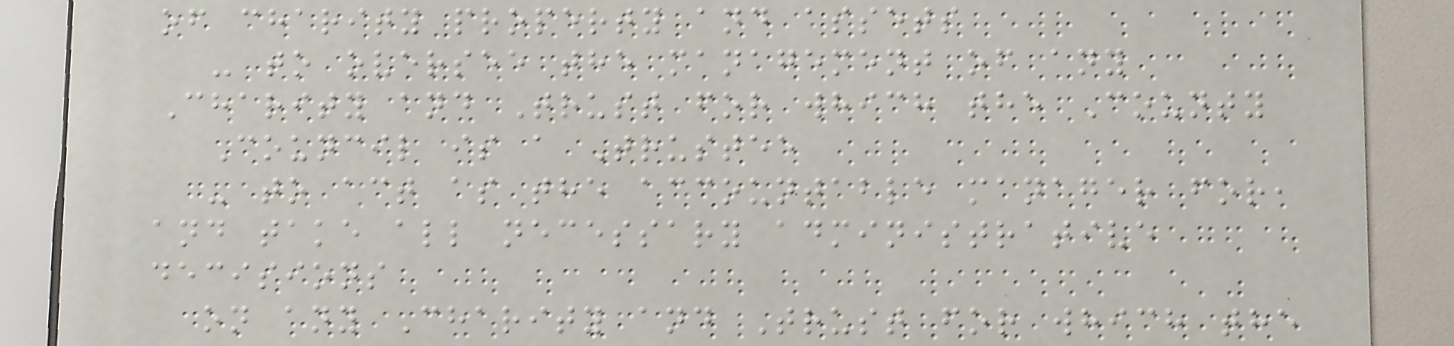of charity property and assets
- to oversee the management of any
Charity and Trust for which the County
Council is a Trustee
- to act as the accountable manager for,
and take all necessary administrative
decisions
on any Charity and Trust for which the
